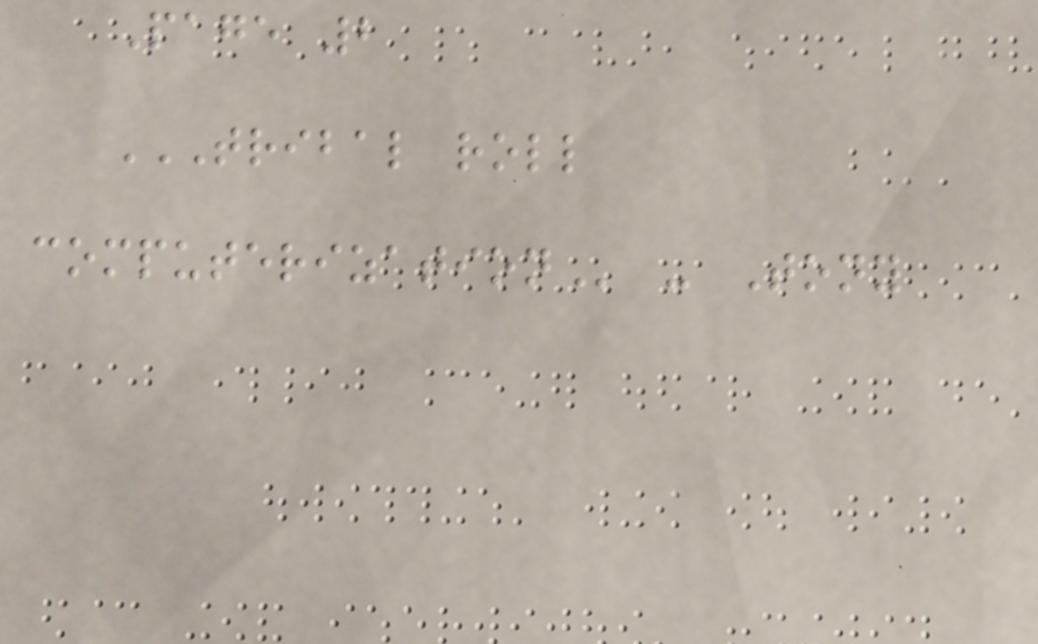Page 2
TRIBAL ROLL
COMPUTERIZATION - Tony
